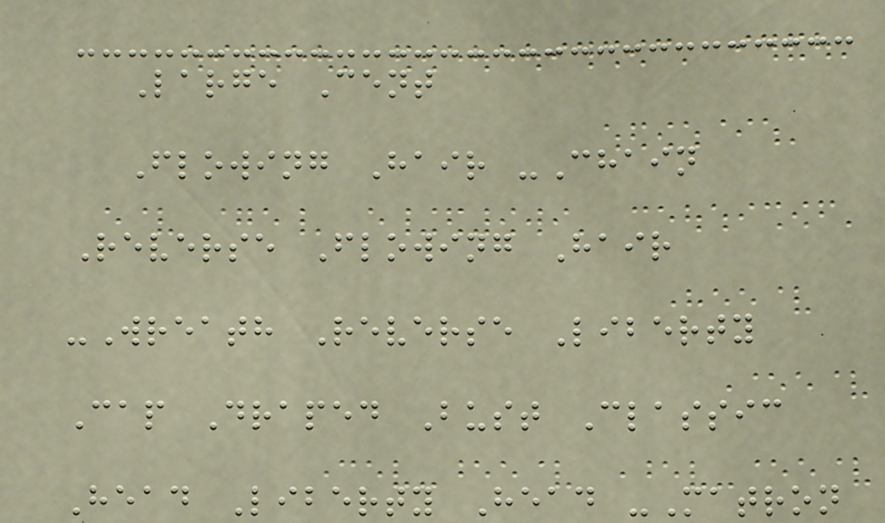Large Cent
Flowing Hair -Chain
Reverse Flowing Hair
-Wreath Reverse Liberty
Cap Draped Bust Classic
Head Liberty Head -Matron
